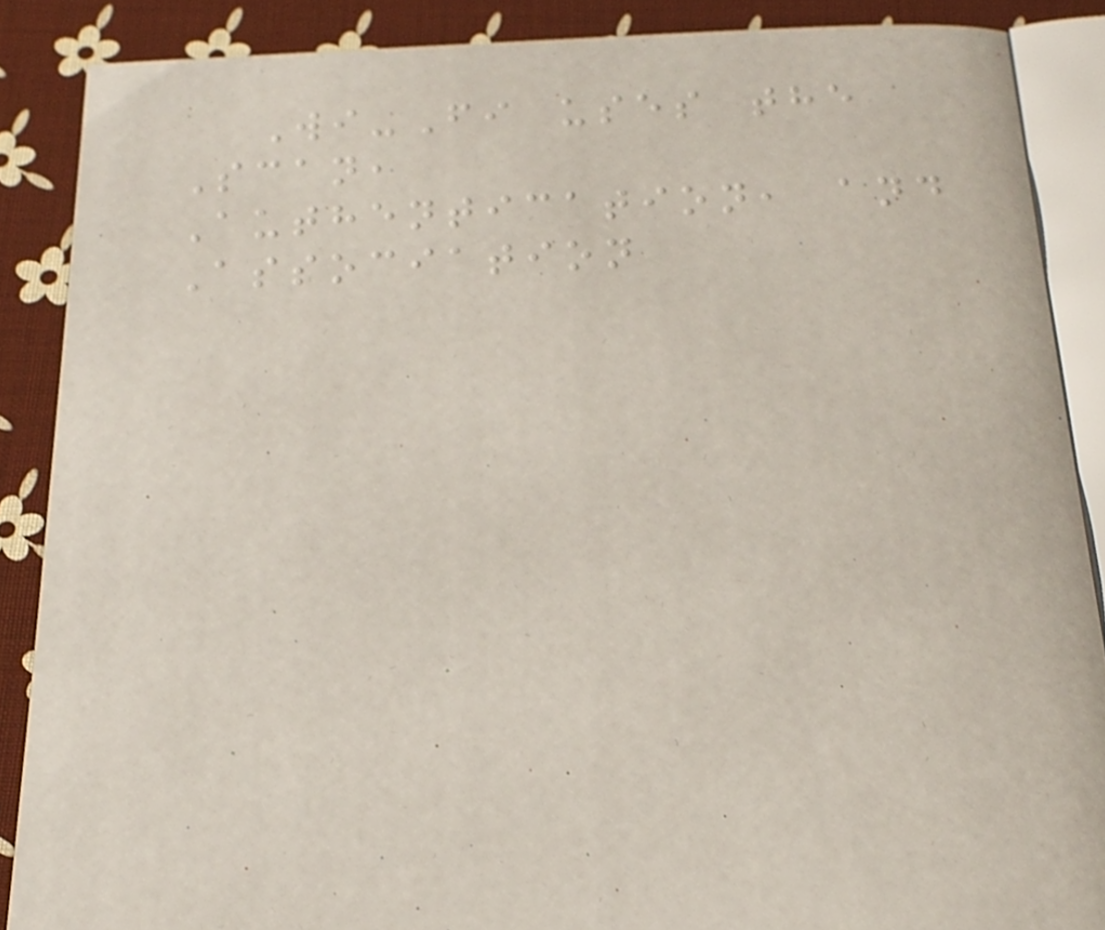Wi-Fi uses the
Scan,
Authentication, and
Association
